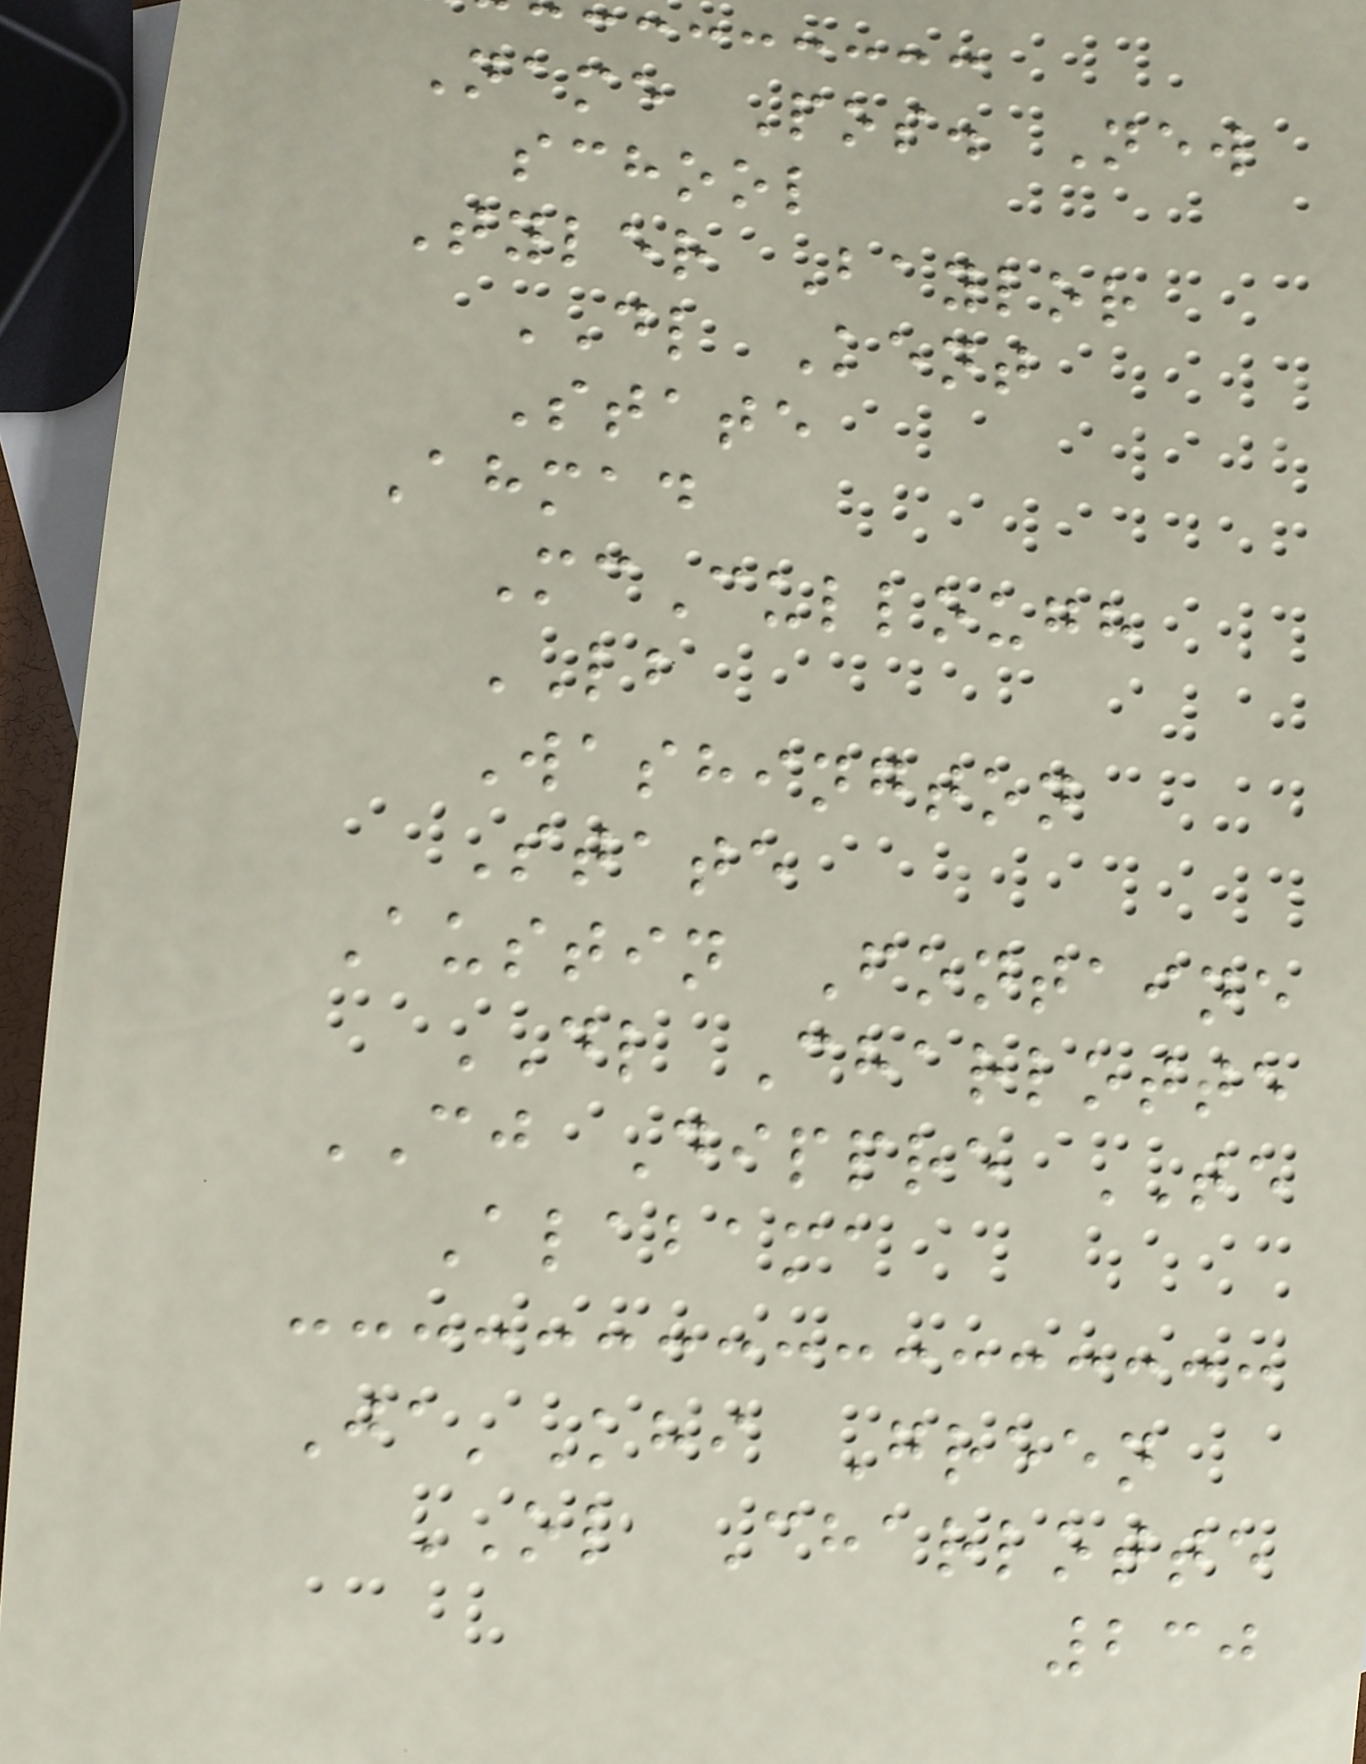Name Pos. New
school
Tyler Baylor
DL Kent
State
Ahmad
McCullough
LB
Washington
State
Austin Fontaine
DL Charlotte
CJ Dippre TE
Alabama
Ja'Khi Green
OL Charlotte
230
